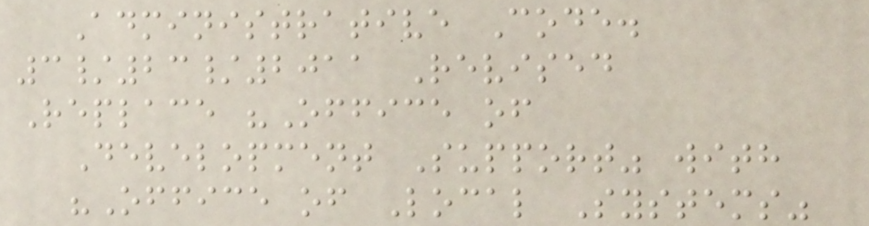Administrative Code.
3/23/2011 Revised
Replace "Office of
Development Support" with
"Office of Local Systems"
